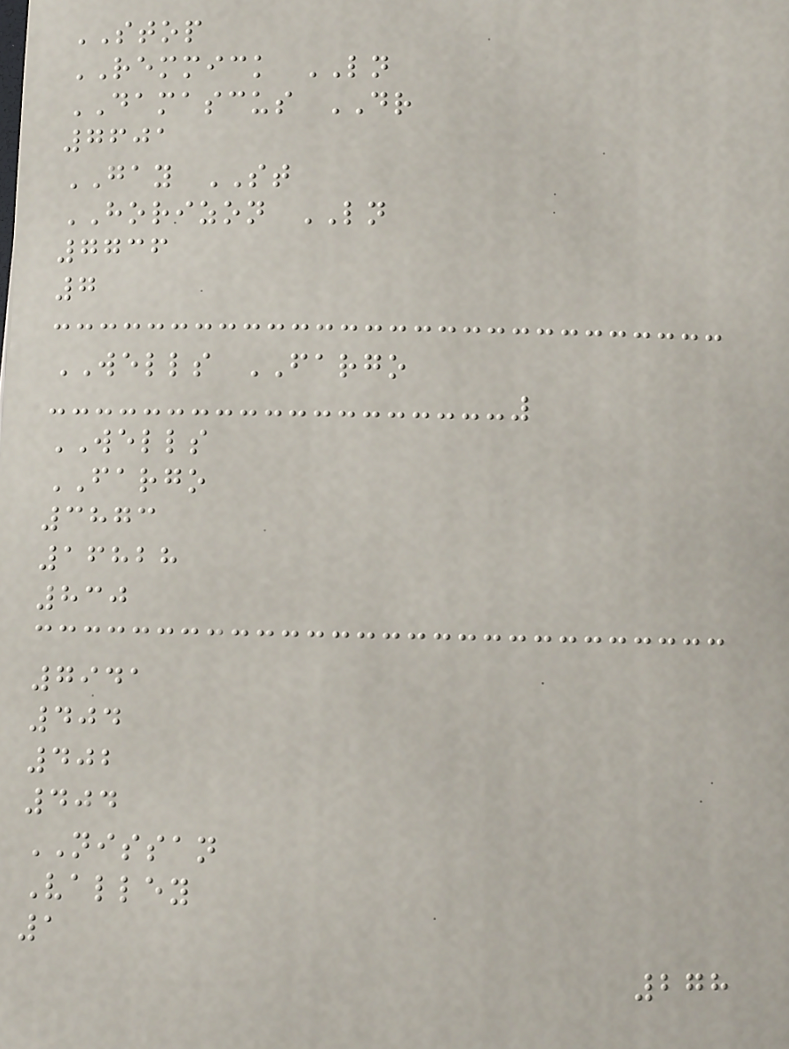STOP
REMMICK LN
DAMASCUS DR
7601
GAY ST
HORIZON LN
7736
7
WELLS FARGO
WELLS
FARGO
3873
16828
830
7941
404
402
404
NISSAN
Valley
1
278
